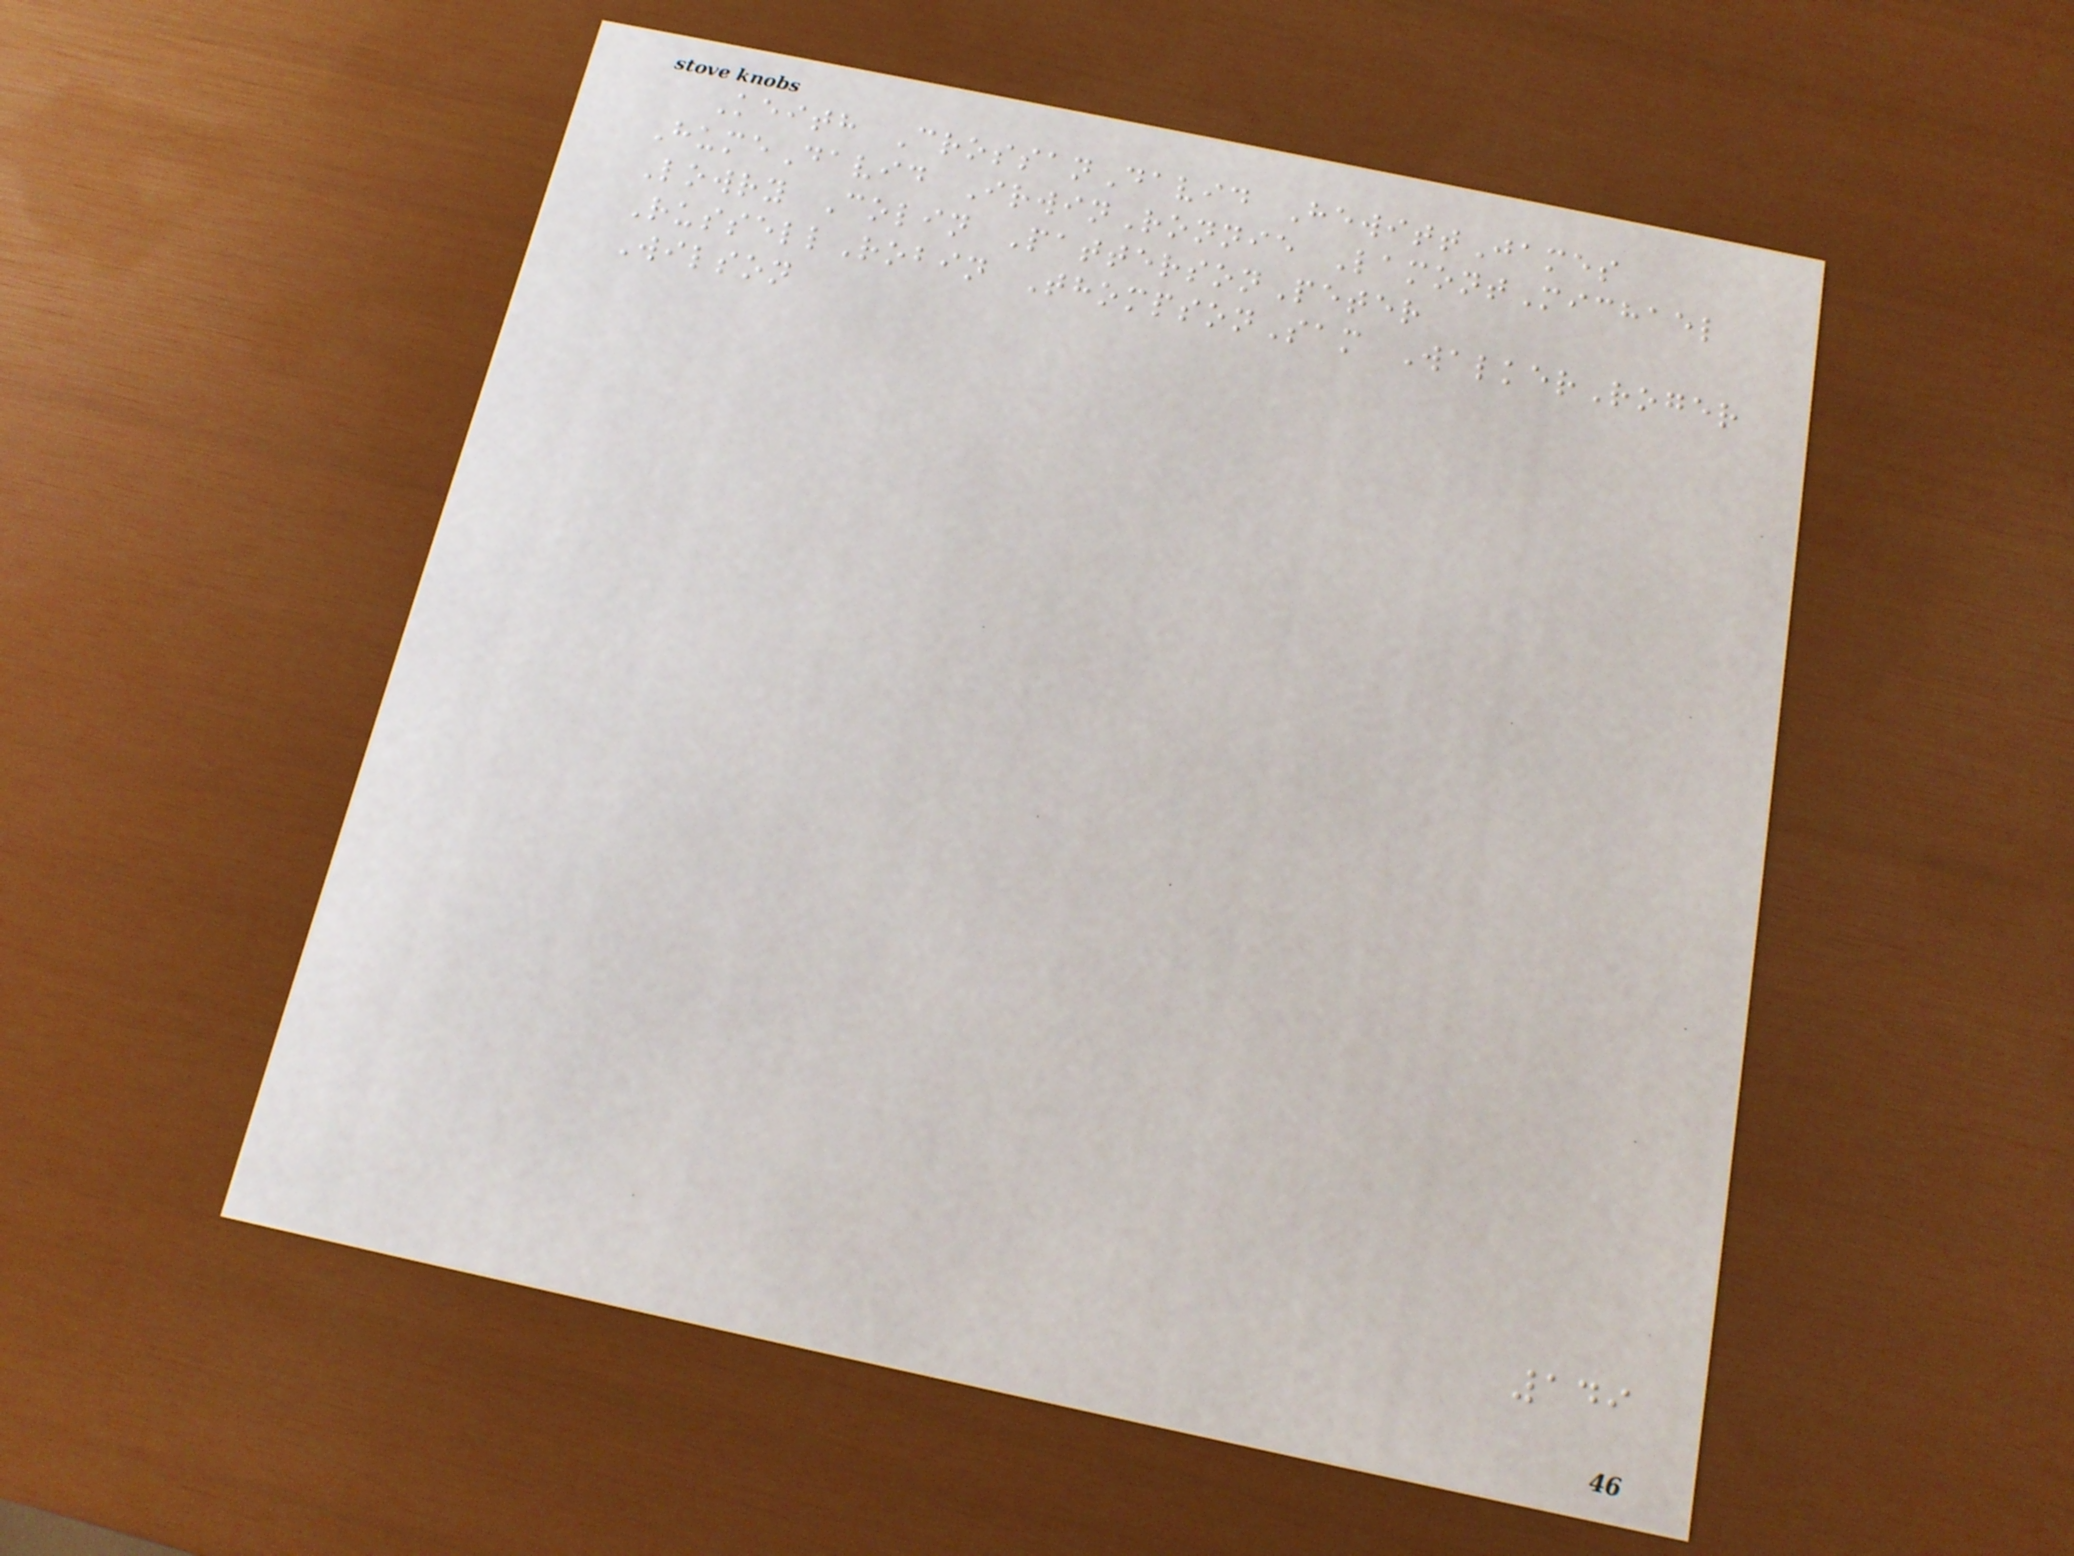Keith CrossanDavid HewittJames
HumeDavid IrwinRonnie LamontMichael
Lowry Colin PattersonPeter
RussellRobin ThompsonSam WalkerRoger
Wilson
149
